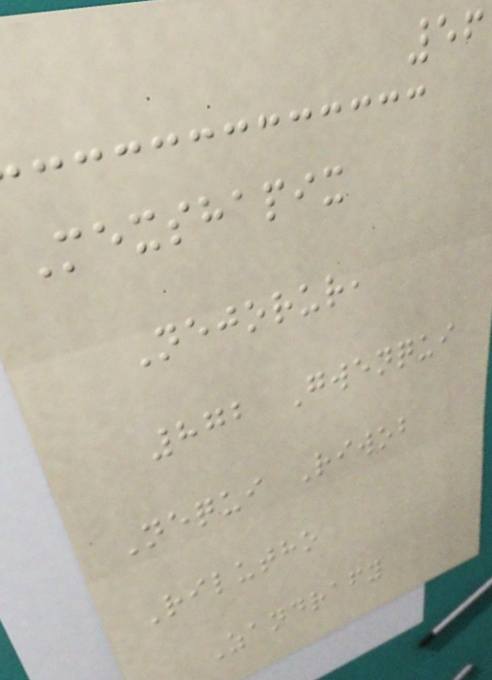56
Mexshapix
Nejorur,
872 Gwenqui
Nequi Riwob
Rilutho
Zandrafy
